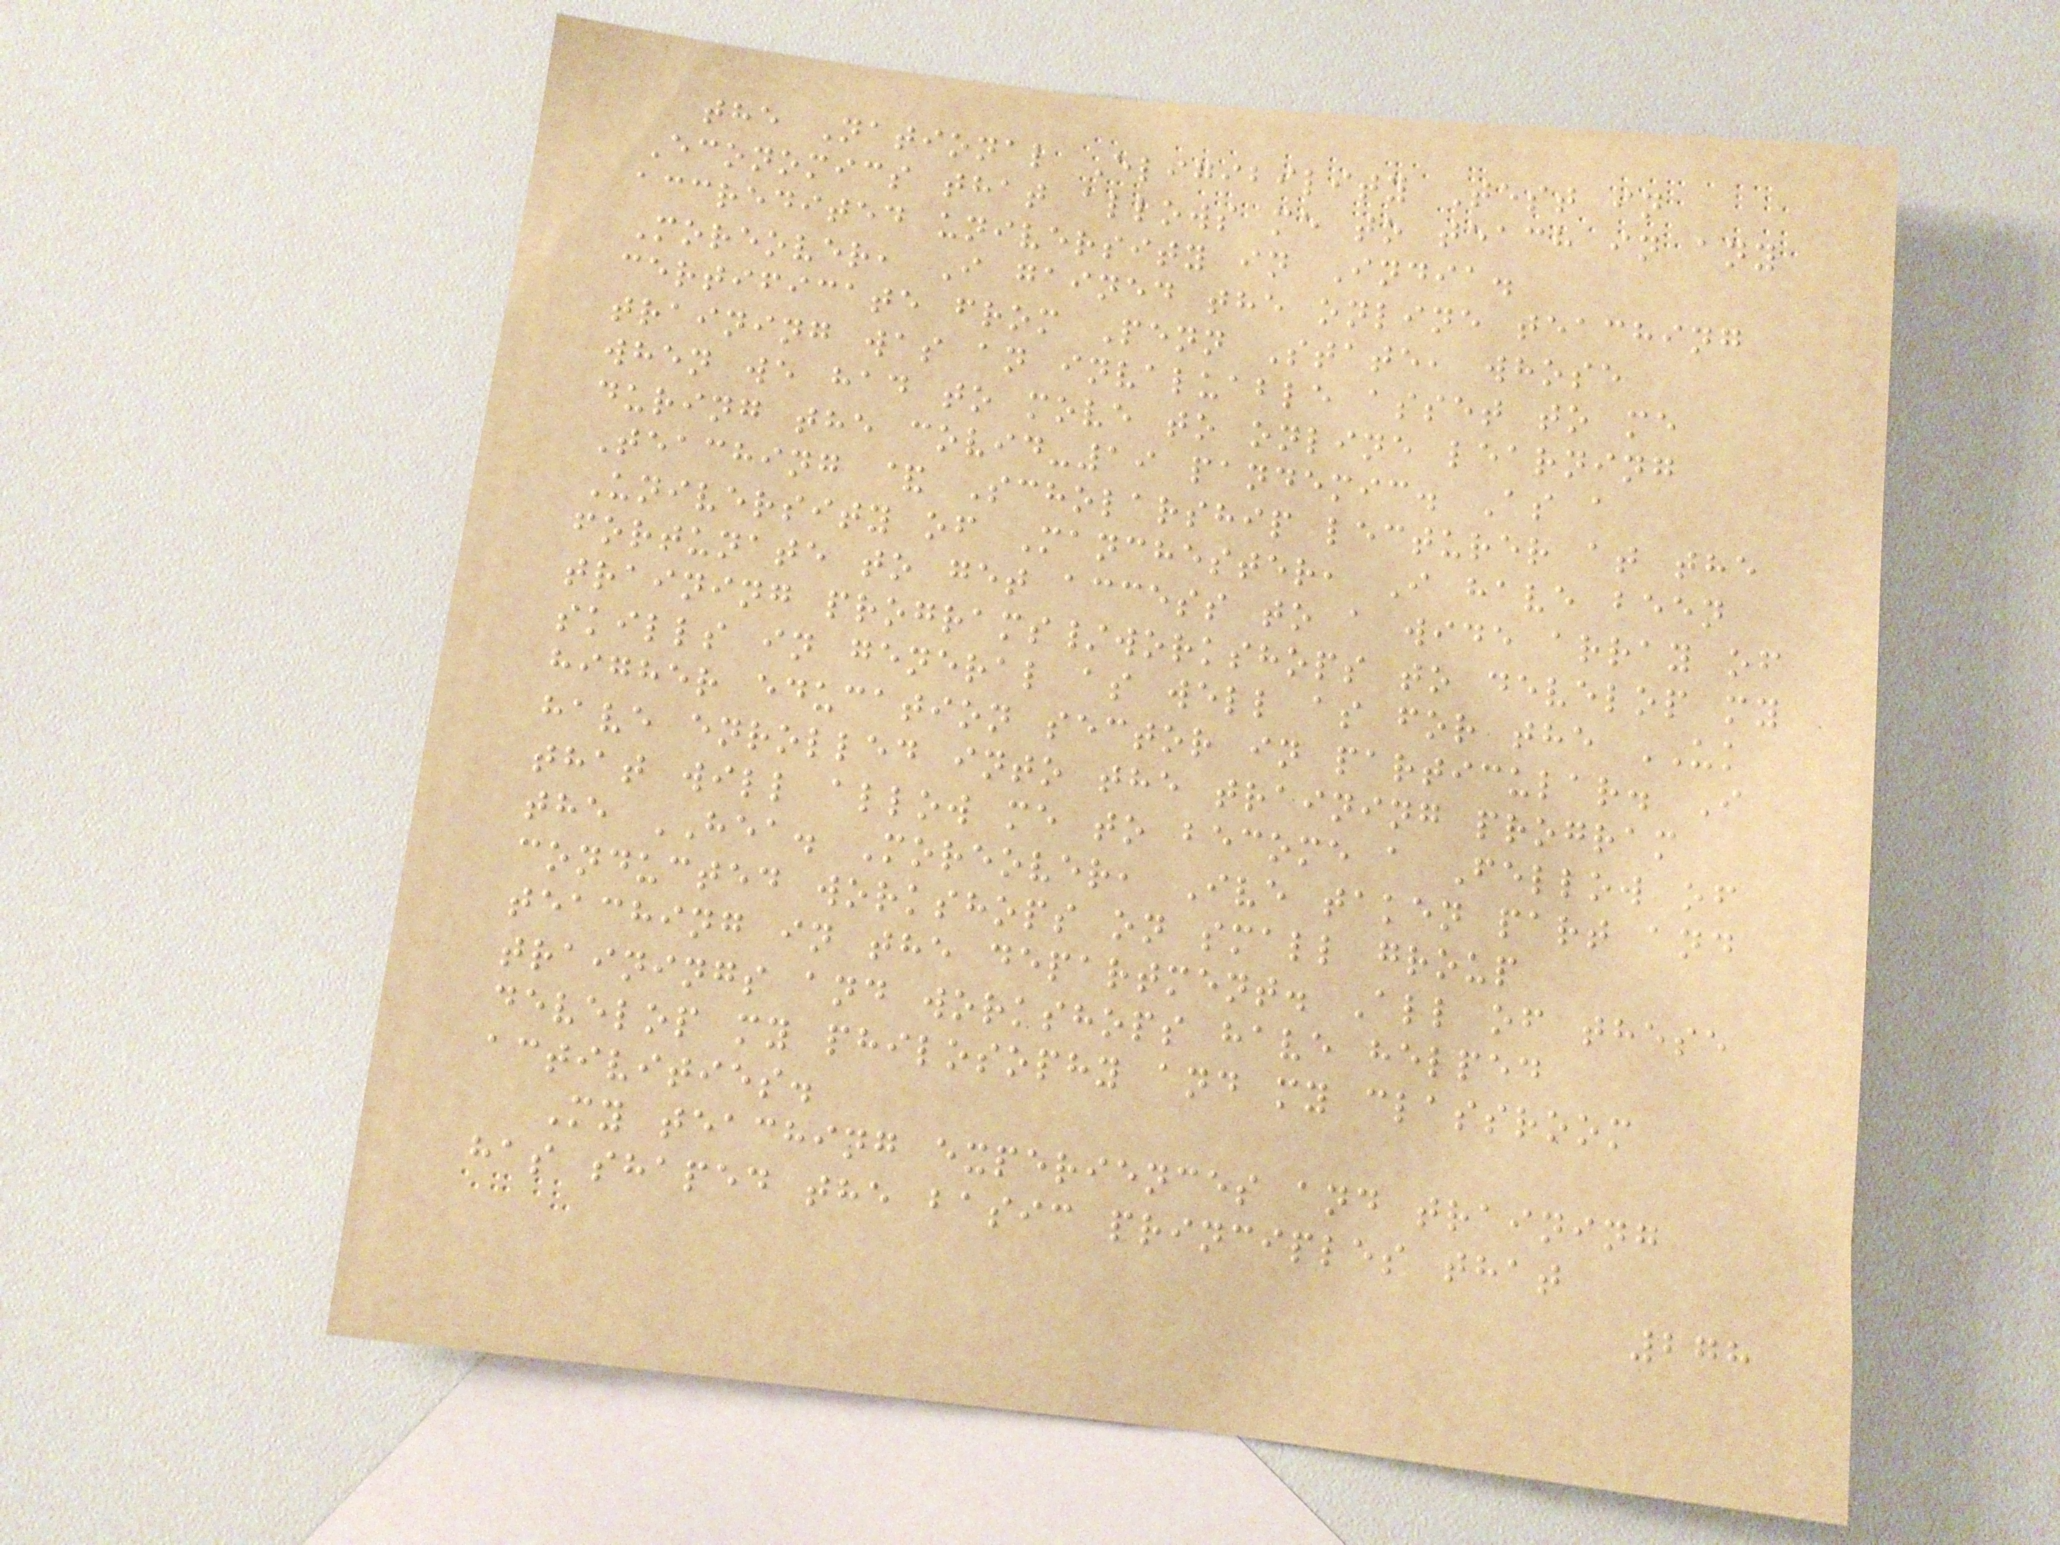the National Eligibility Test in
Economics that allows me to teach in any
accredited university in India.
Moreover, I gained the online teaching
certificate from Penn State, whose
training was an invaluable asset to me
when we had to move to online learning
during the covid-19 pandemic. As a
Teaching & Scholarship lecturer at the
University of Manchester, I have been
fortunate to get access to a wide array of
training programs/workshops to develop my
skills in general as well as for the UK
higher education sector in particular. I
have enrolled into the training program
that will allow me to become a Fellow of
the HEA. Moreover, Ive taken part and
conducted workshops on small group
teaching in the department. All of these
trainings and workshops have helped
develop my philosophy and my classroom
activities.
My teaching experiences and training
has shaped the basic principles that
278
